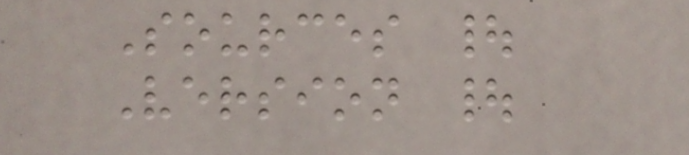Sources |
Version |
